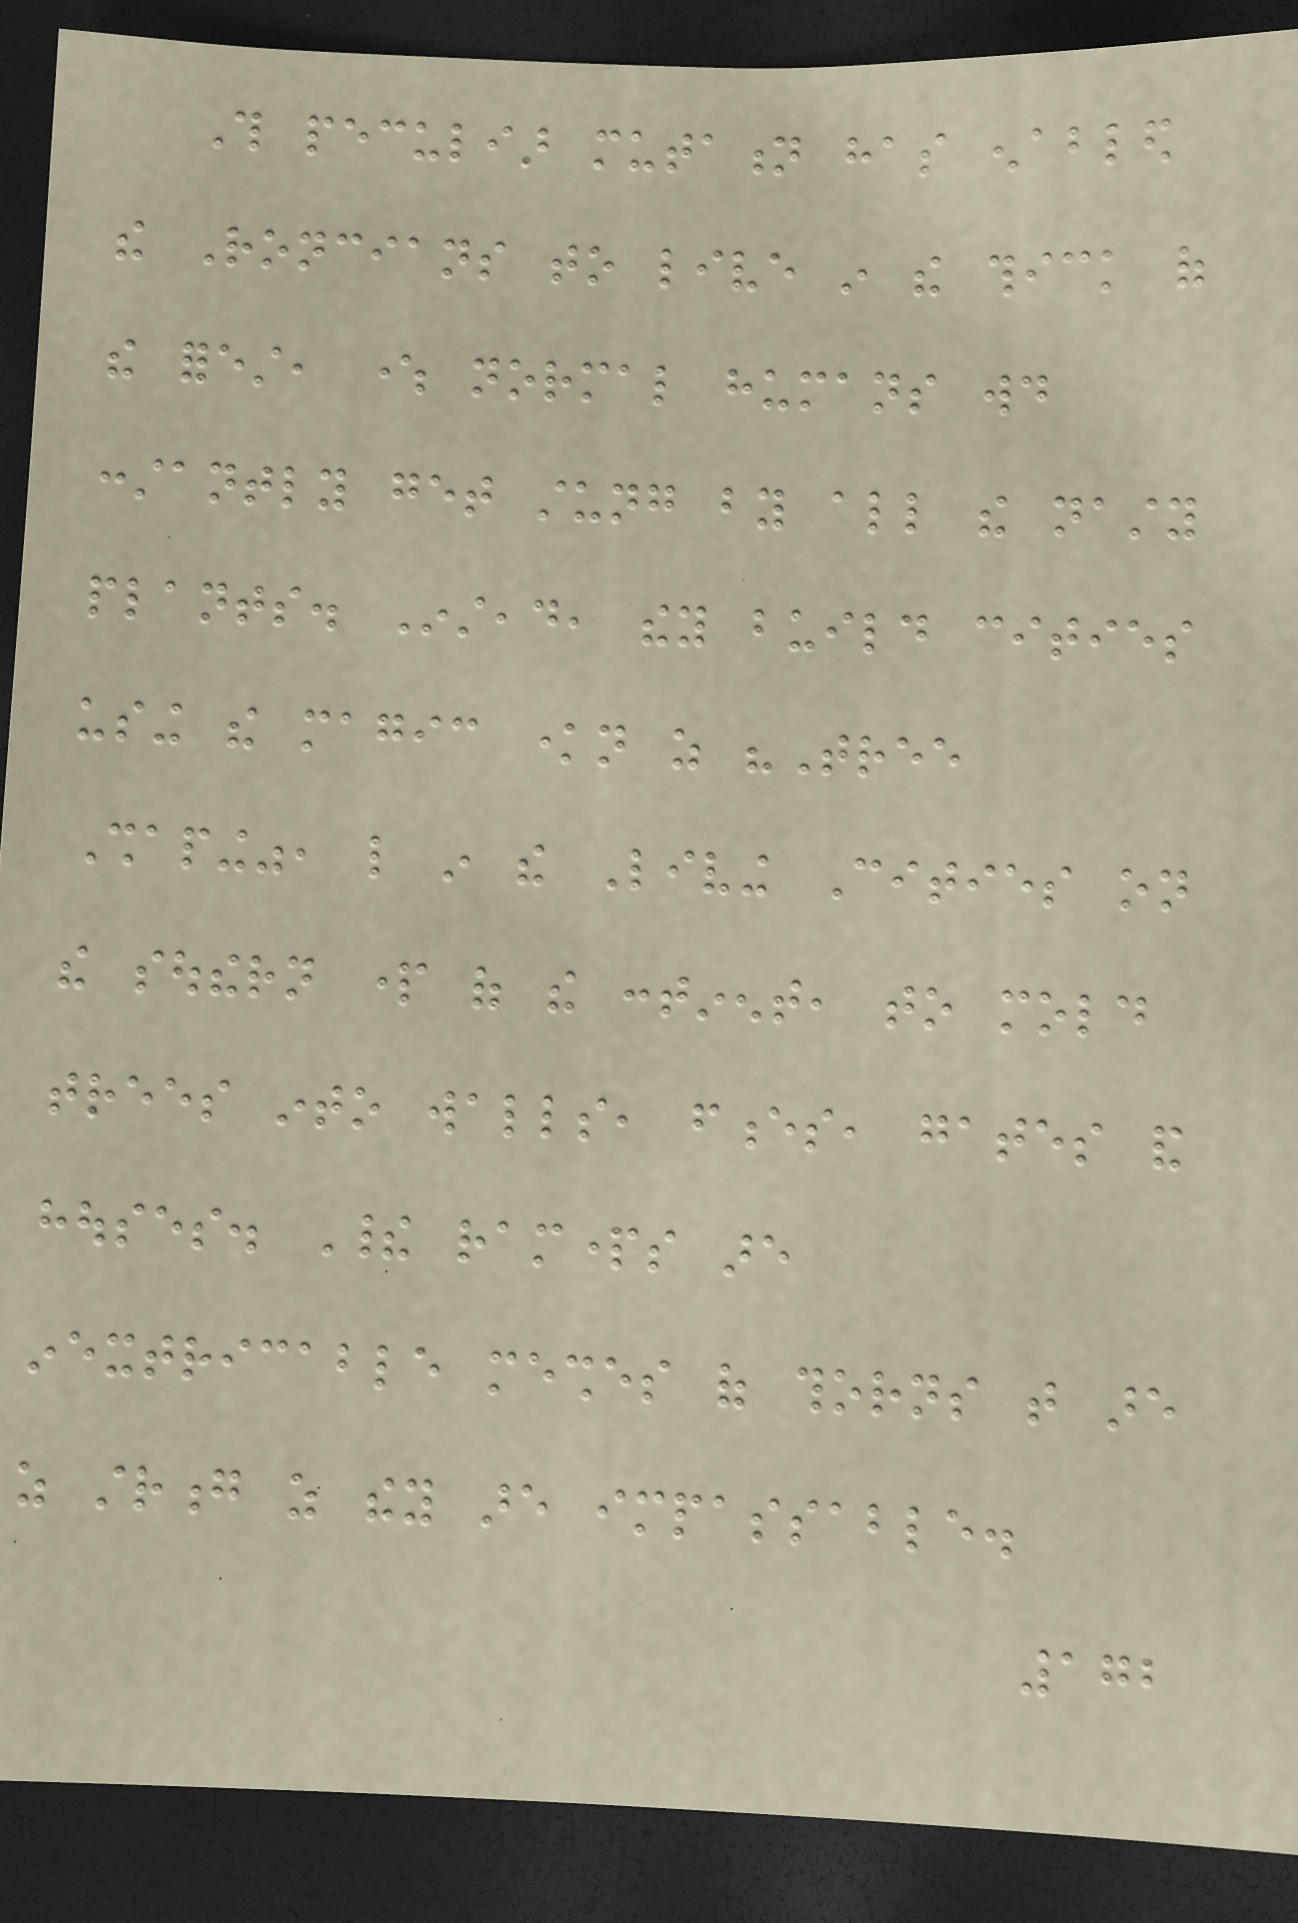This peculiar mutation has enabled
the Roncians to live in the thick of
the forest, where normal humans would
constantly get stung by all the nasty
plants. Instead, they build cities
using the magic known as "Tree
Shaping", like in the Living Cities on
the southern part of the continent, to mold
trees into walls, fences, gates and
houses. Their ramparts are
inextricable meshes of thorns that are
as strong as they are impassable.
172
